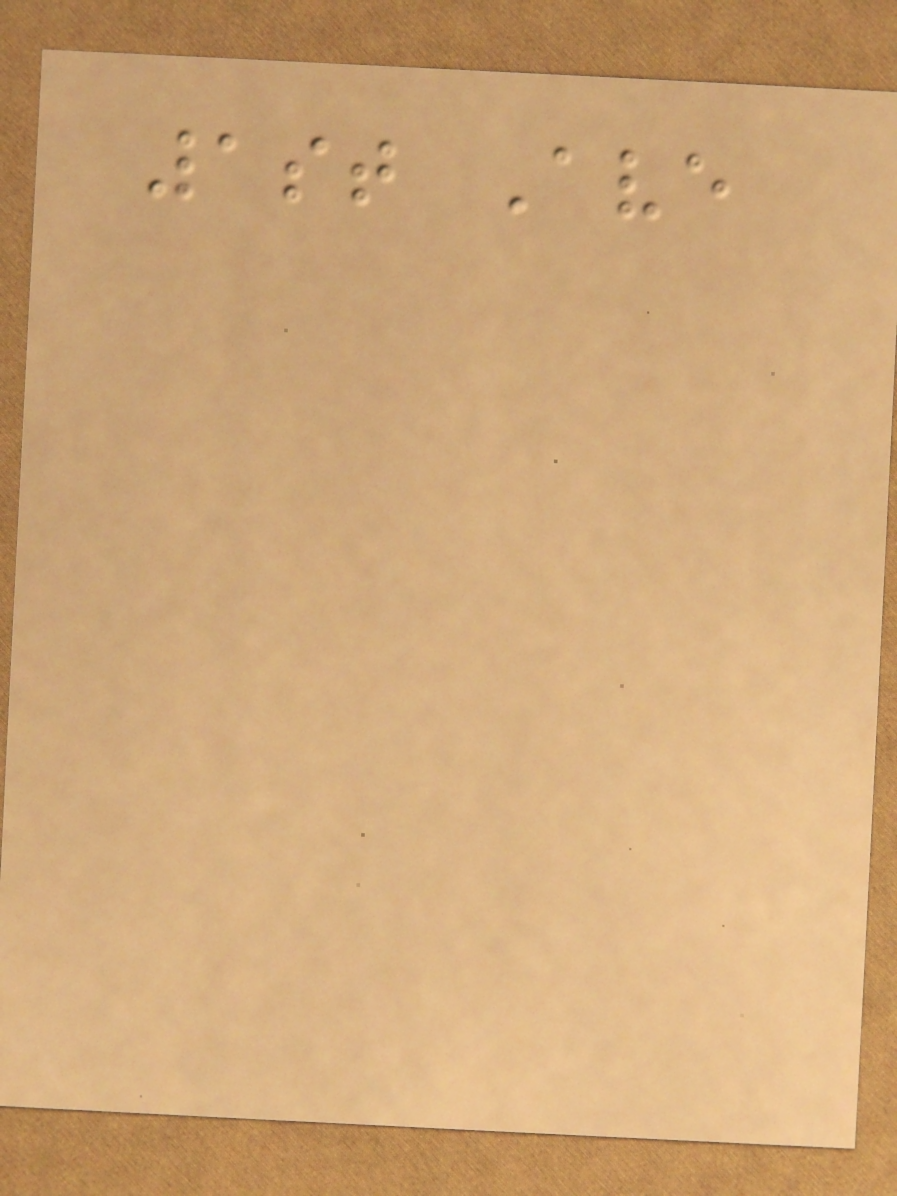1st Ave
